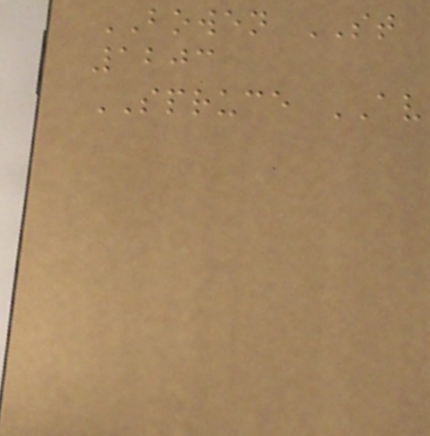BOWEN ST
1203
SPRUCE AV
